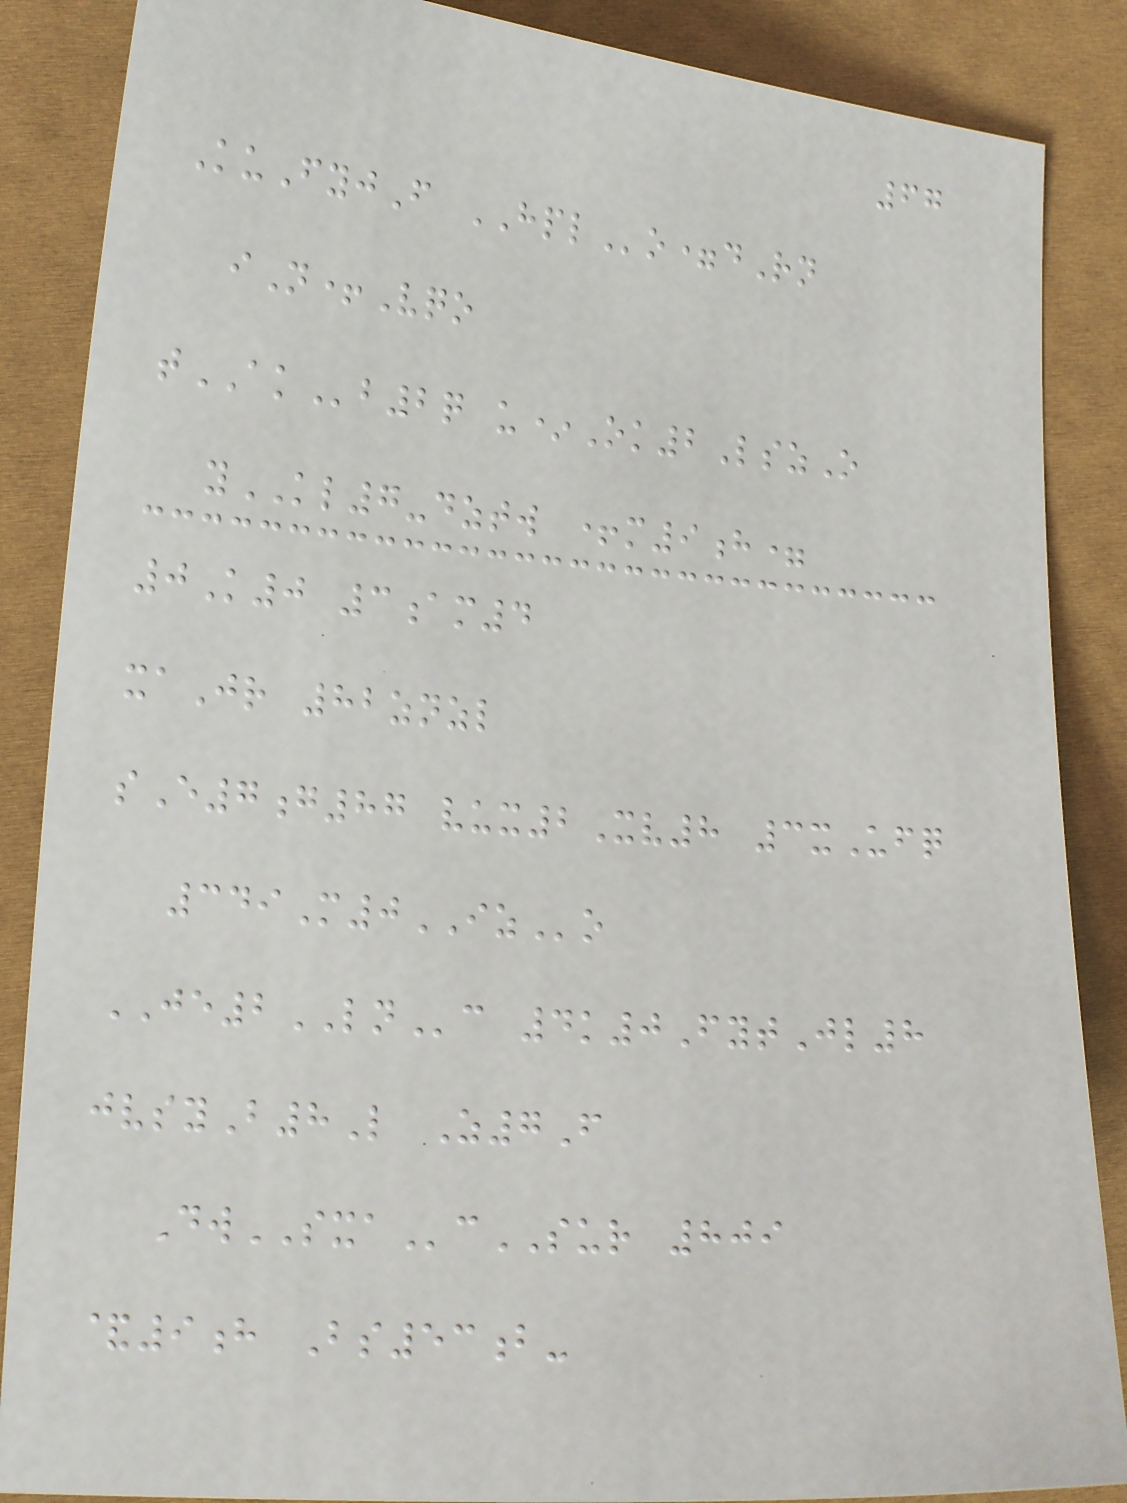67
KuFyjF HPLo=dRn
iN+Vqo
tAKb2q u*Ok2LszO
yKL7-dztw +m9h=
0K0 3am4
xaJr 82znzl
sE7g87 vux2Xv8 3xUfq
349M0IZo
JE2LNc 4k0FytJl8
jvsyB8L Z7F
DwSXAcSUR 809
&9h Bs53b-
